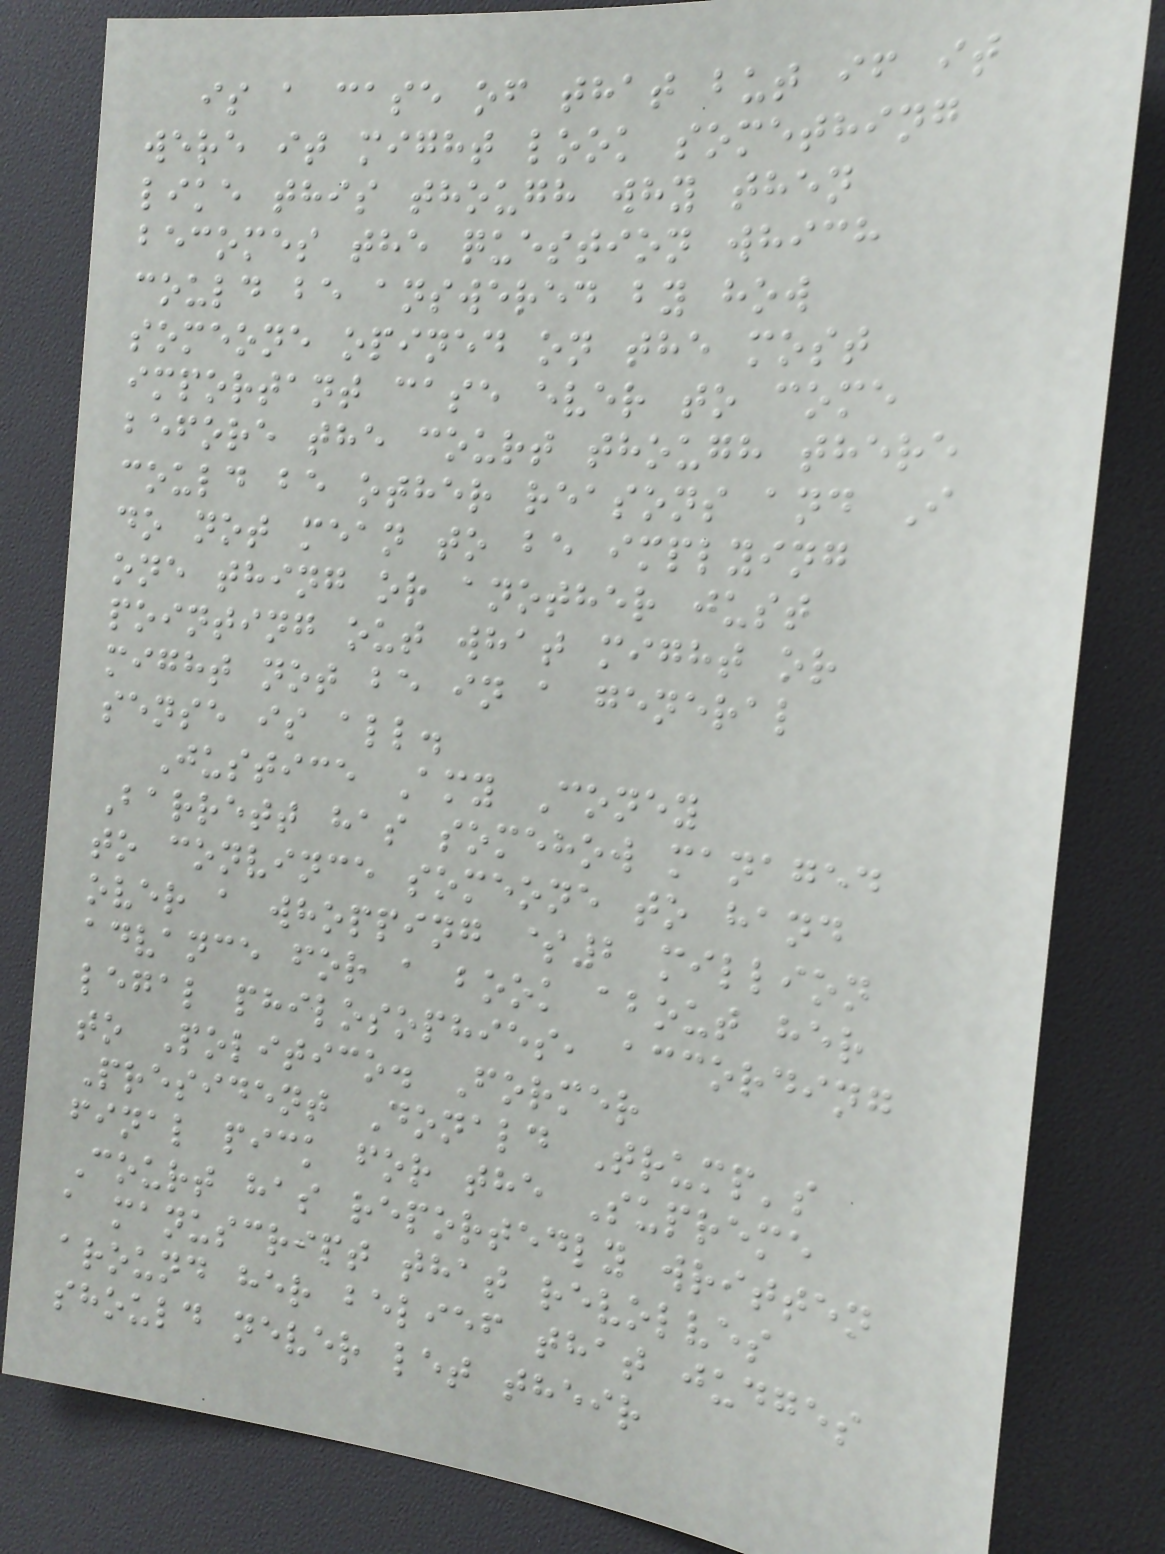is a case of that but if it
were it might look something
like this though why then
becomes the question which
could be answered by how
someone opined on the most
important case ever to come
before the court though there
could be other reasons and I
do not mean to be implying
one thing or another just
pointing out what might or
might not be in a general
sense is all.
Justice Amy Coney
Barrett has somehow managed
to convince someone to hand
over a whopping $2 million
advance for a book about her
legal philosophies, according
to Politico. Former
President Donald Trump's
final pick for the Supreme
Court has reportedly written
a manuscript that revolves
around her belief that judges
should never let their
